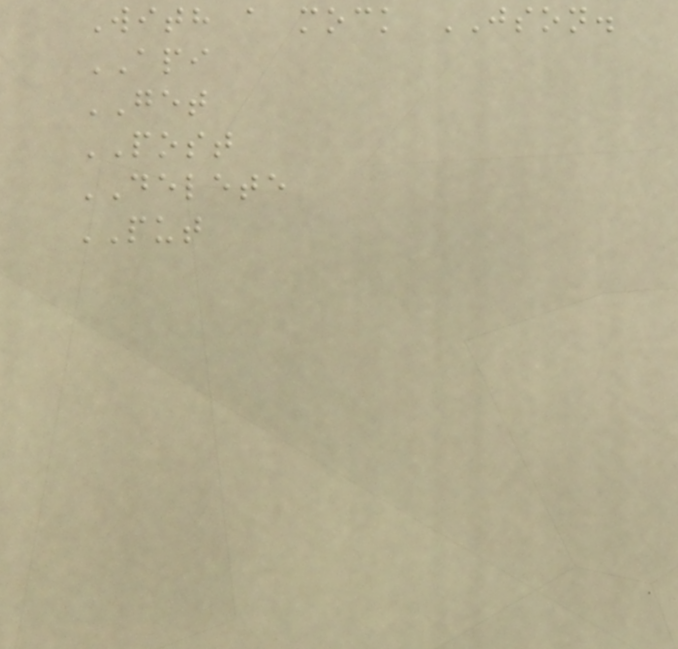With a mock JSON.
API
GET
POST
DELETE
PUT
